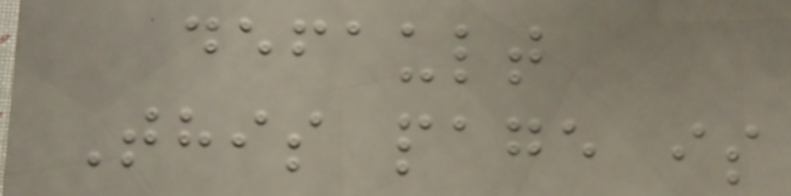default
This page is
